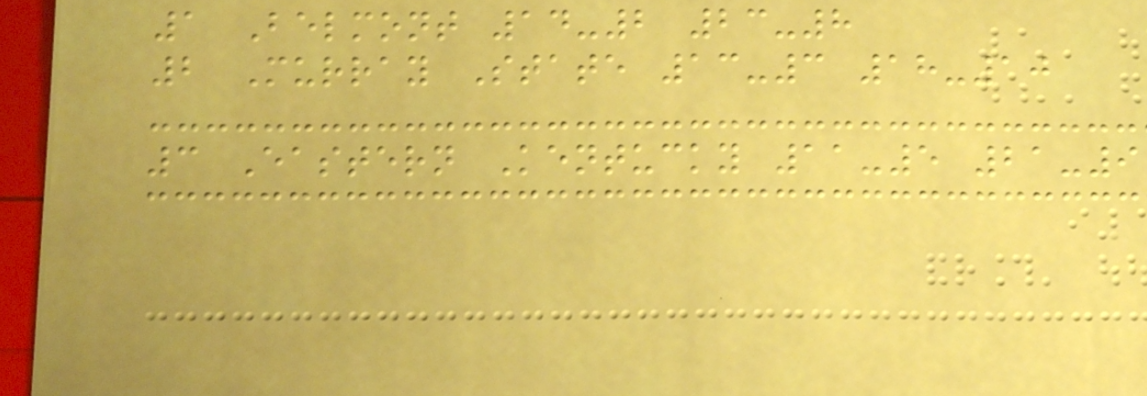1 Belmont 14-2 23-8
2 Murray State 13-3 18-10
3 Eastern Kentucky 11-5 21-9
